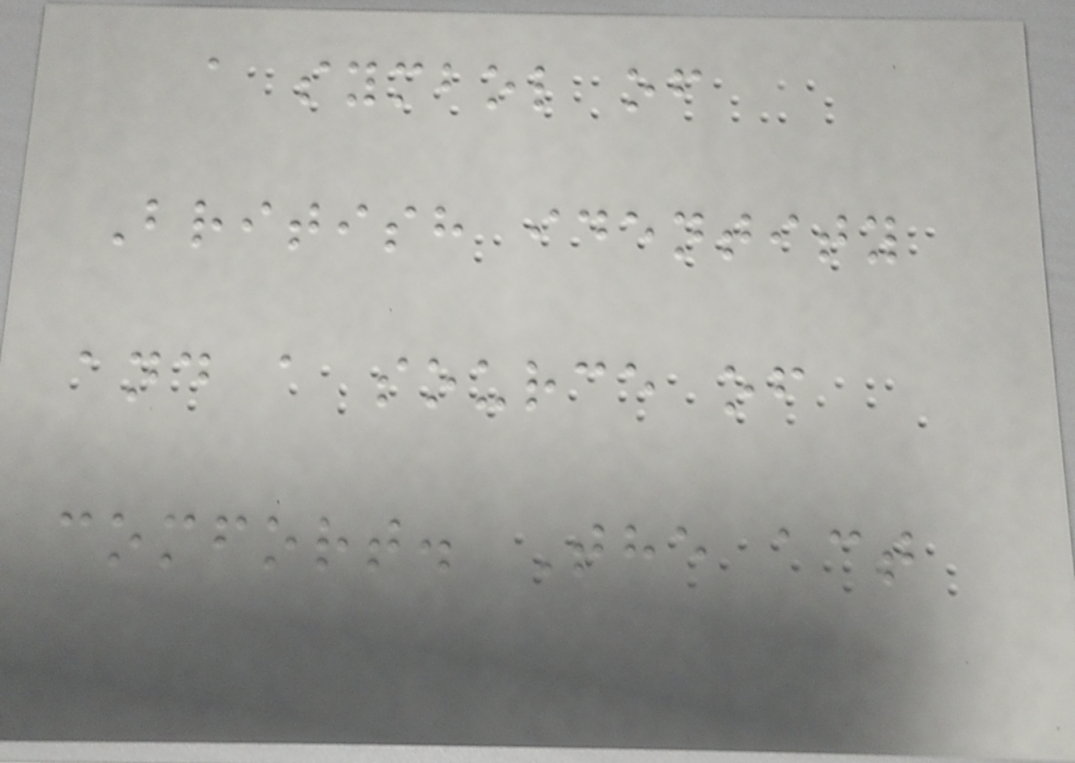a symbol of
British identity
and a source of
comfort. The act
